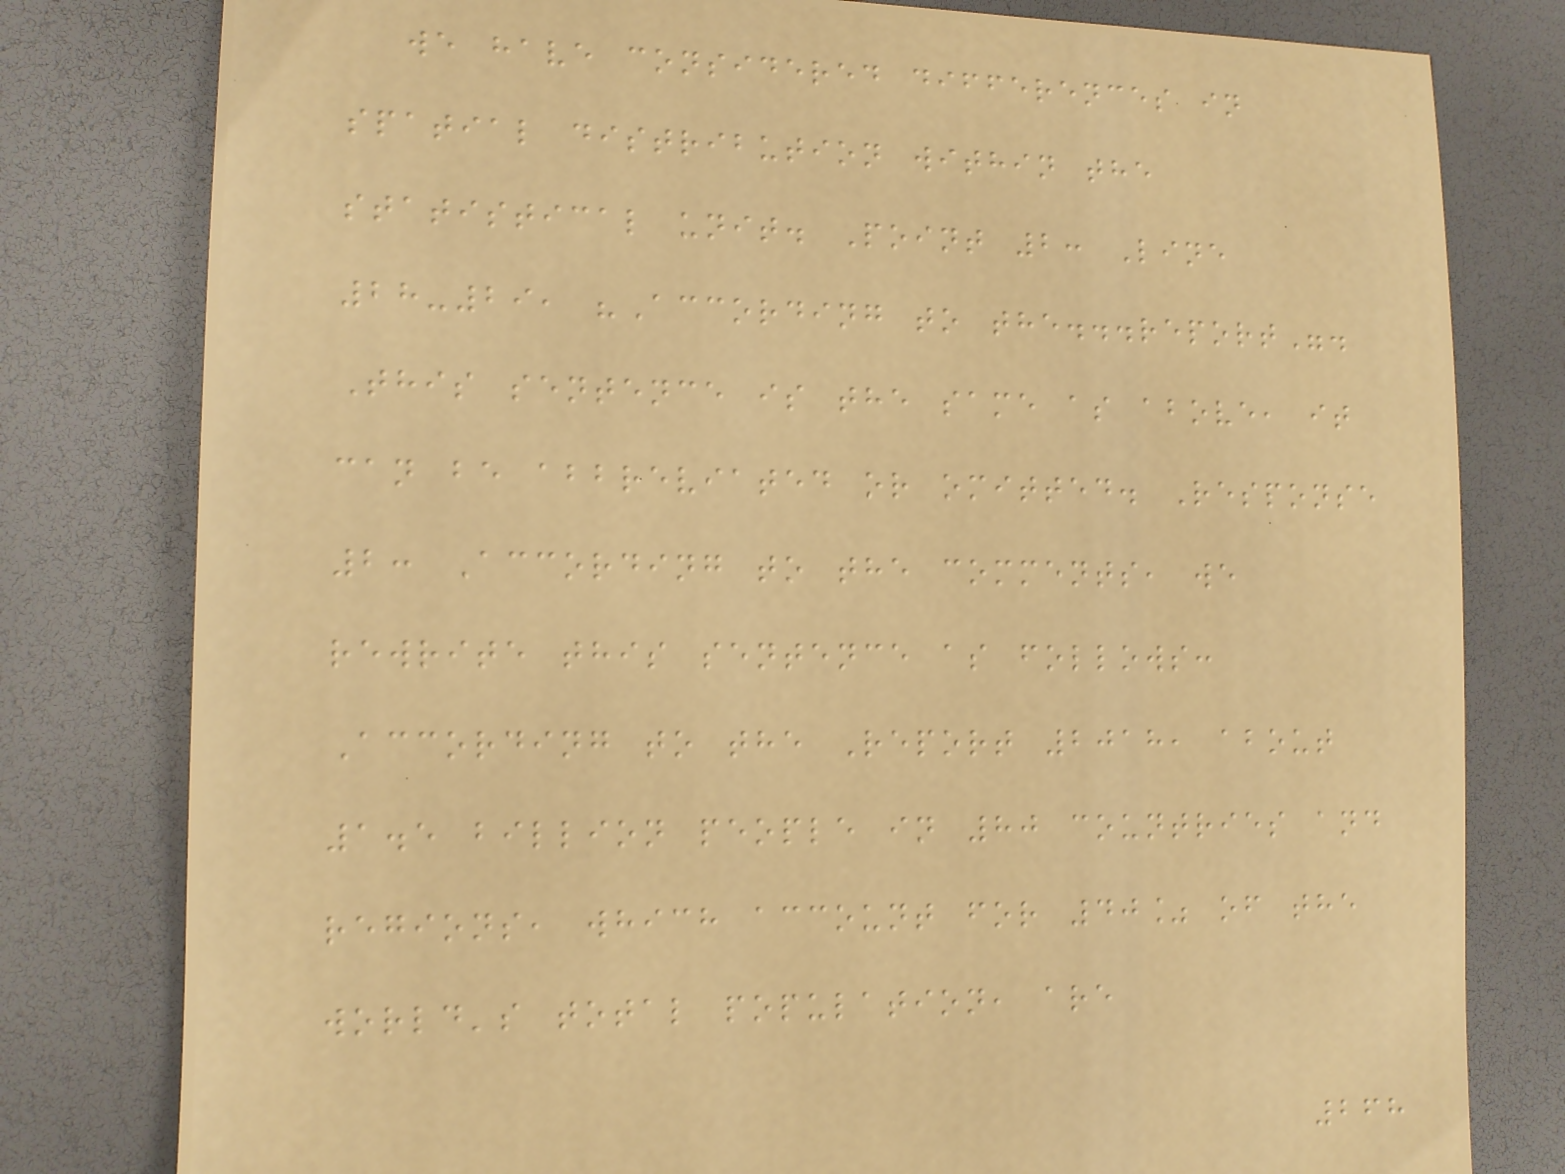we have considered differences in
spatial distribution within the
statistical unit. Point 2: Line
28-29, "According to the...report".
This sentence is the same as above, it
can be abbreviated or omitted. Response
2: According to the comments, we
rewrite this sentence as follows:
According to the Report 2018, about
1.5 billion people in 80 countries and
regions, which account for 40% of the
world's total population, are
268
